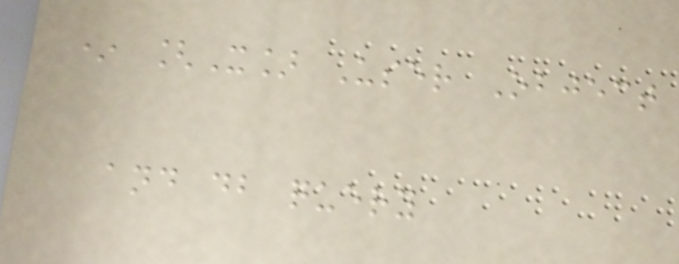* [X] User Object
and db query
